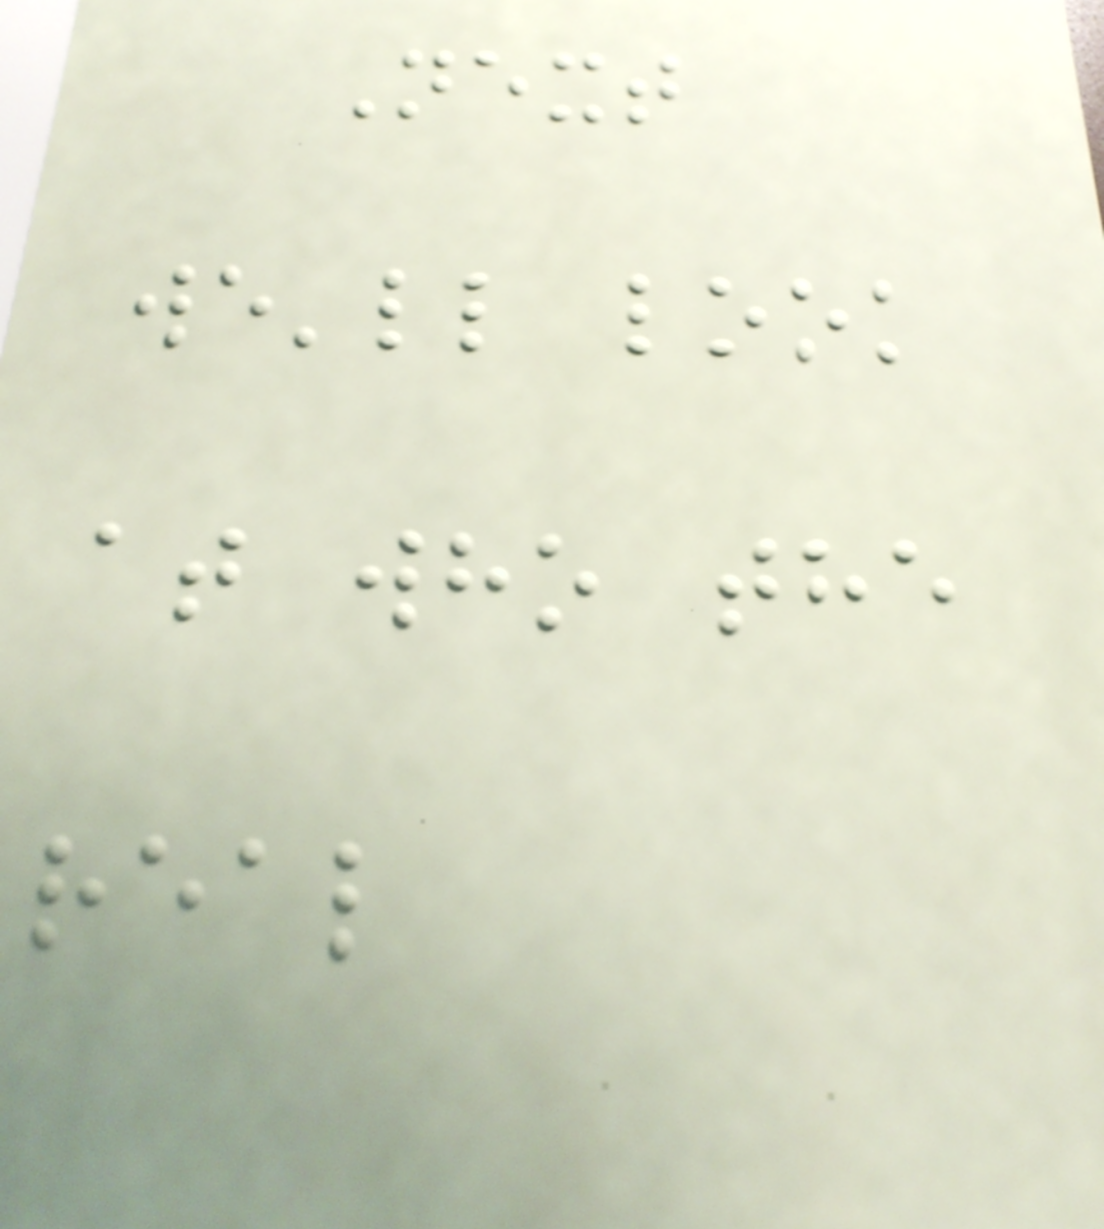Next
we'll look
at who the
real
